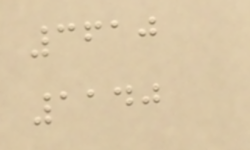3610
1140
